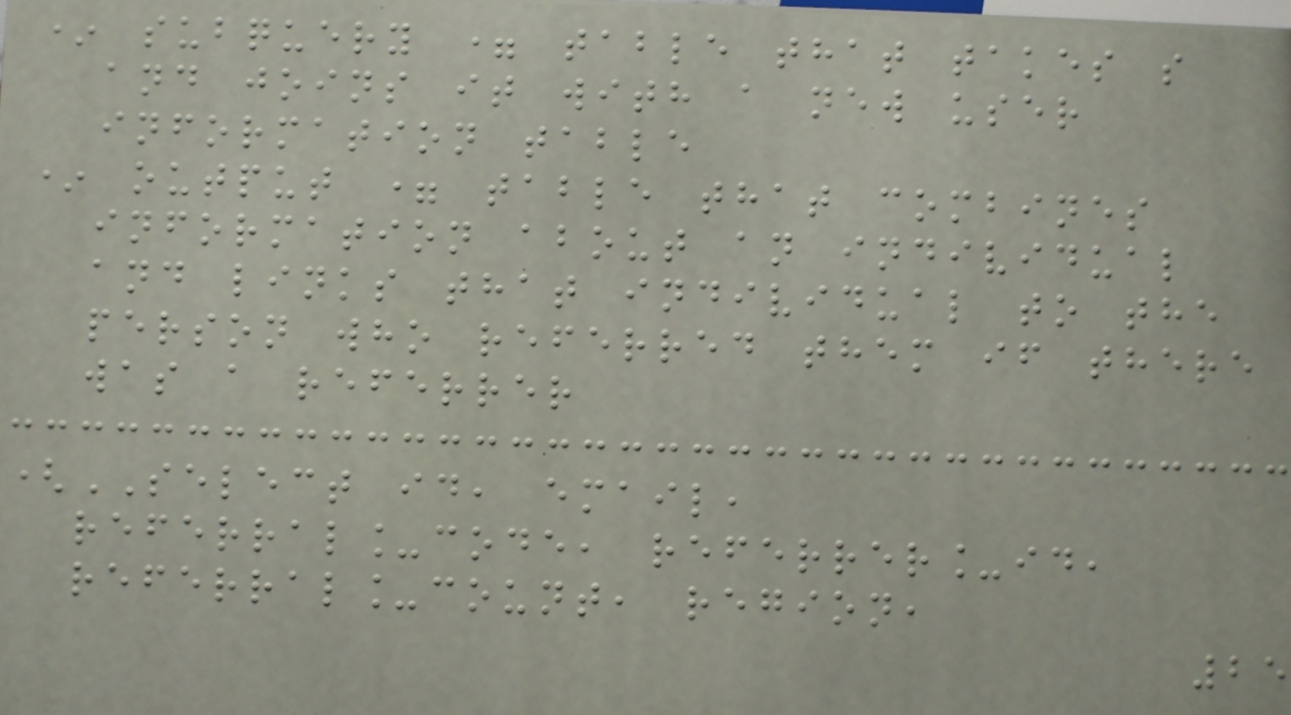* subquery = table that takes s
and joins it with a new user
information table
* output = table that combines
information about an individual
and links that individual to the
person who referred them if there
was a referrer
(SELECT id, email,
referral_code, referrer_id,
referral_count, region,
25
